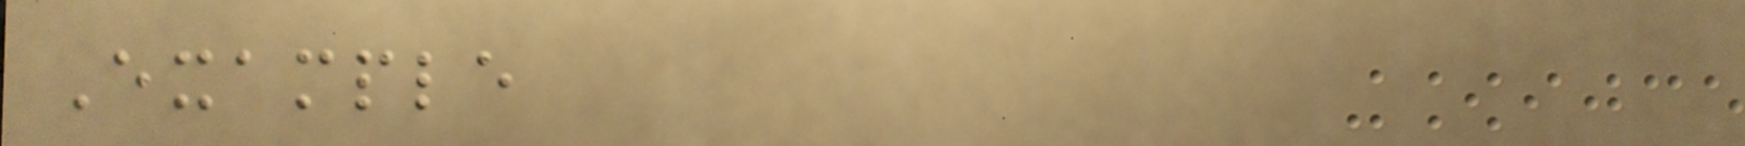Example
